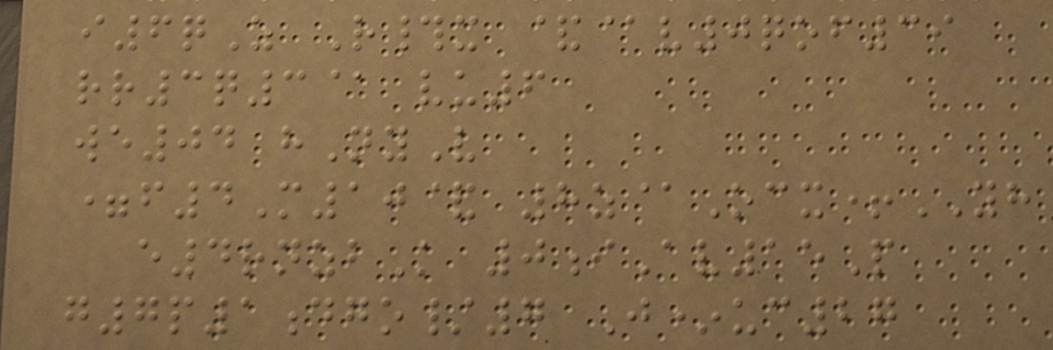i6qZ R#x &@v0qof39
rr3q3@ vu6
we04 hNyV
=f4M10& 8z@Ocx+YH
e4rnzbK 0iAv15P
g7p1dgo/7 J*uc27
